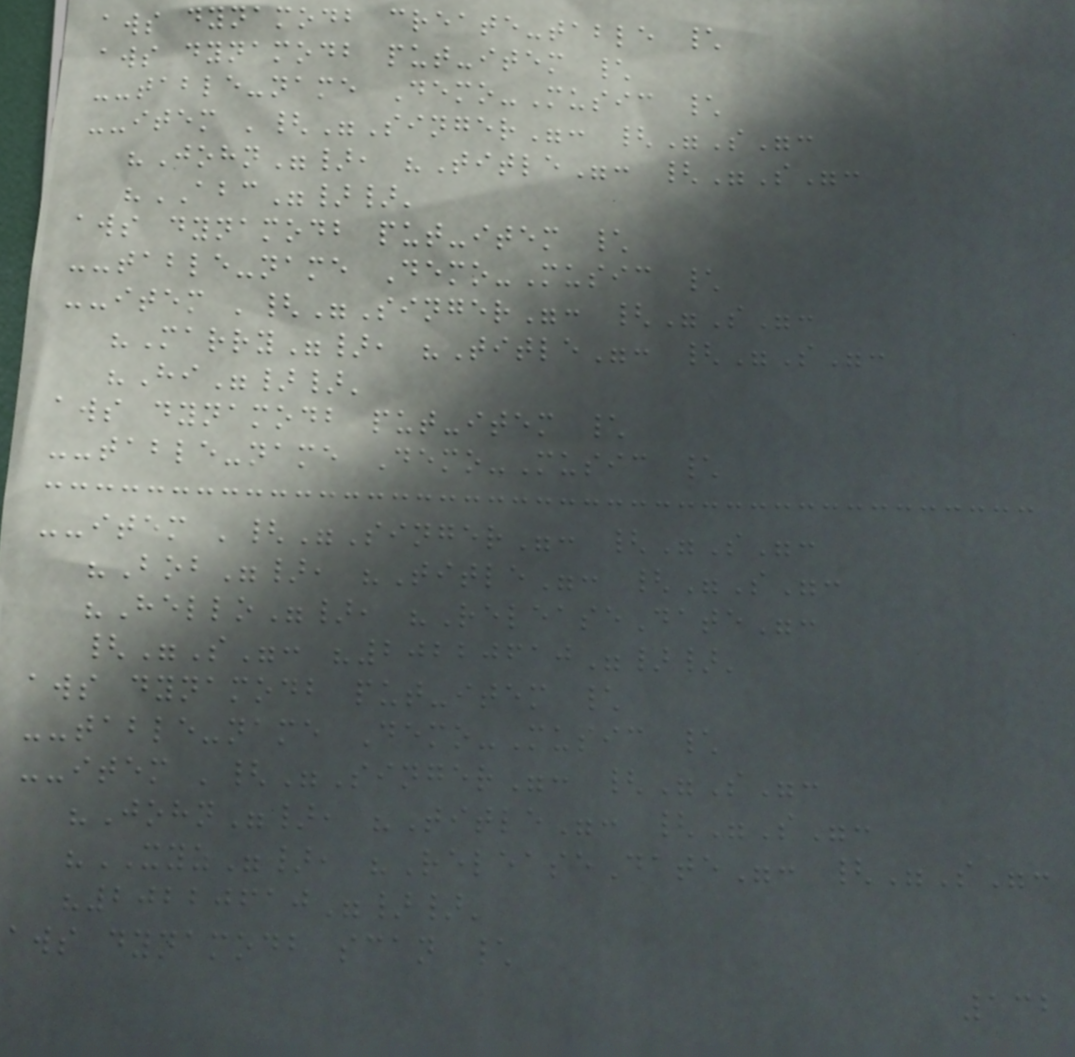aws dynamodb create-table \
aws dynamodb put-item \
--table-name Demo-Music \
--item '{"Singer": {"S":
"John"}, "Title": {"S":
"ABC"}}'
aws dynamodb put-item \
--table-name Demo-Music \
--item '{"Singer": {"S":
"Marry"}, "Title": {"S":
"Hi"}}'
aws dynamodb put-item \
--table-name Demo-Music \
--item '{"Singer": {"S":
"Bob"}, "Title": {"S":
"Hello"}, "ReleaseDate":
{"S": "20220610"}}'
aws dynamodb put-item \
--table-name Demo-Music \
--item '{"Singer": {"S":
"John"}, "Title": {"S":
"XYZ"}, "ReleaseDate": {"S":
"20220610"}}'
aws dynamodb scan \
132
